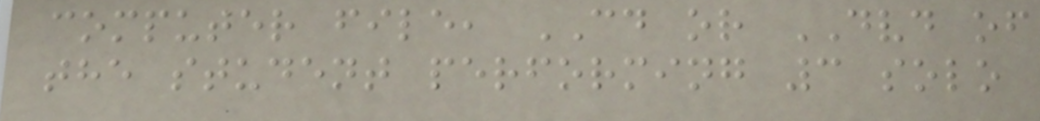computer file, CD or DVD of
the student performing 3 solo
